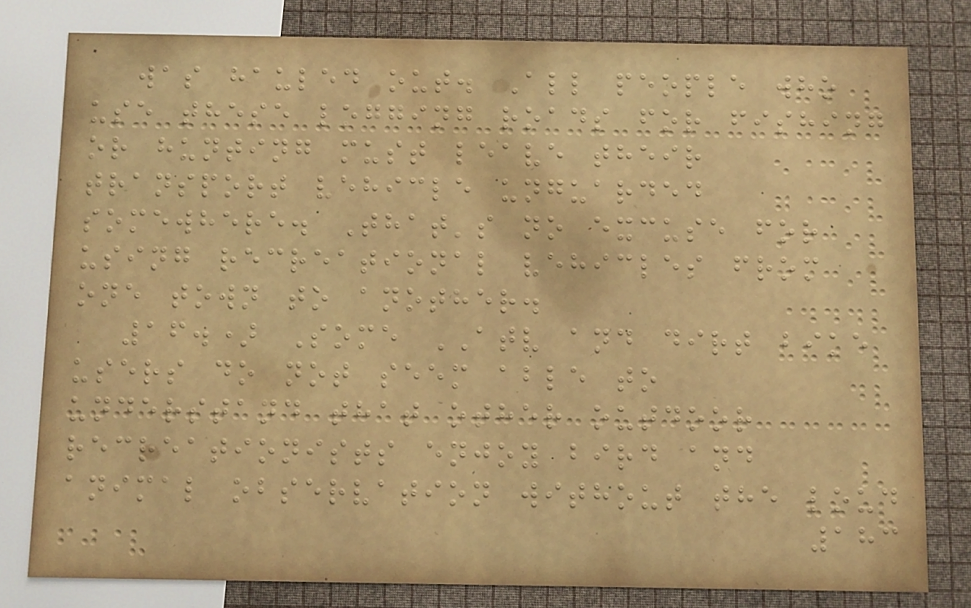was hauled out. All people who
use these logging roads for fishing
or hunting must leave their
transport vehicle unguarded
somewhere. That's no excuse for
using recreational vehicles from
one town to another.
16.) Some ATV and dirt bike
users do not seem able to
understand that other outdoor
recreationists enjoy bird and
animal observation without the loud
183
